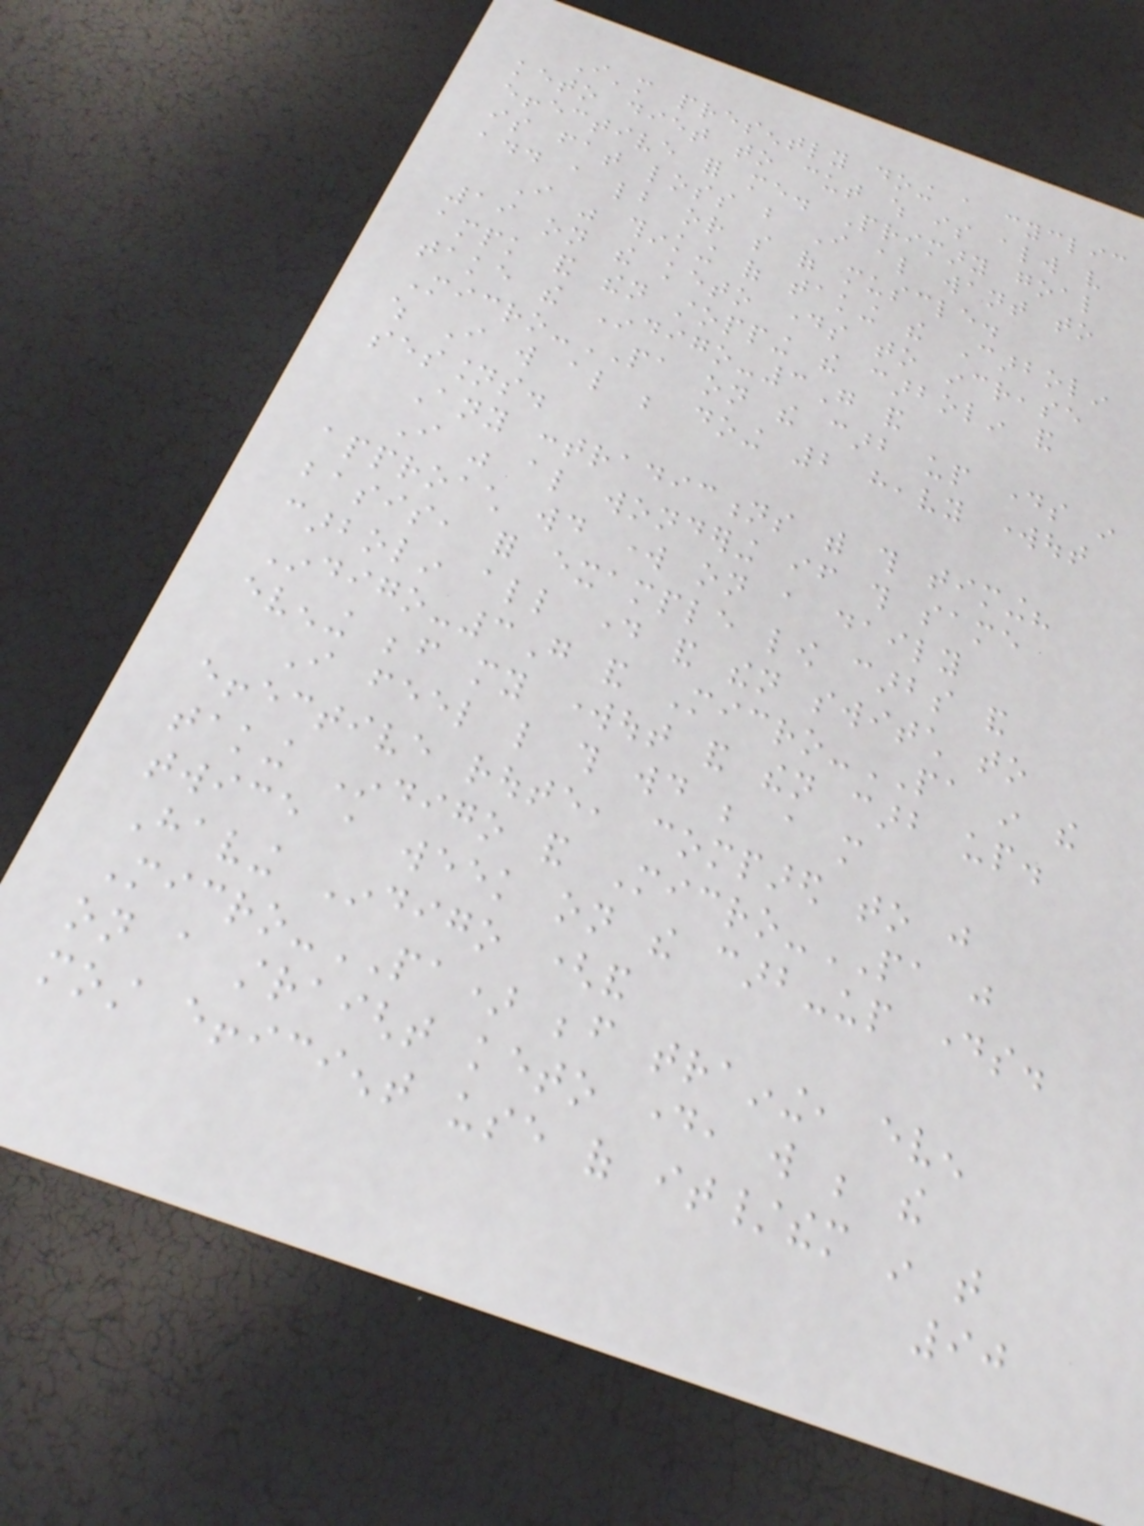I'm presently doing a cyclic
keto diet to cut which is always very
effective for me. Primary goal
is fat loss but I also want to
add a lb or so of muscle.
I was thinking of taking the Carbolin
19 on the keto days to increase
ampk and then stopping the carbolin and
take the Indigo-3G and
Micro-PA on the carb up days in
which I will also be doing 2 heavy workout
sessions.
Any contradictions with this timing?
I was also wondering if this same
approach would work on a daily
basis, for example low carbs and
carbolin all day and then switch to
Indigo-3G and Micro-PA in the
evening before my workout and then carb up.
I feel like this would be a more
effective route, compared to just
taking Indigo and Micro-PA just
twice a week on the carb-up days.
Having Indigo (and
Micro-PA) before training, even
on a straight keto day, will be the
most efficient use of it/them in that
90
